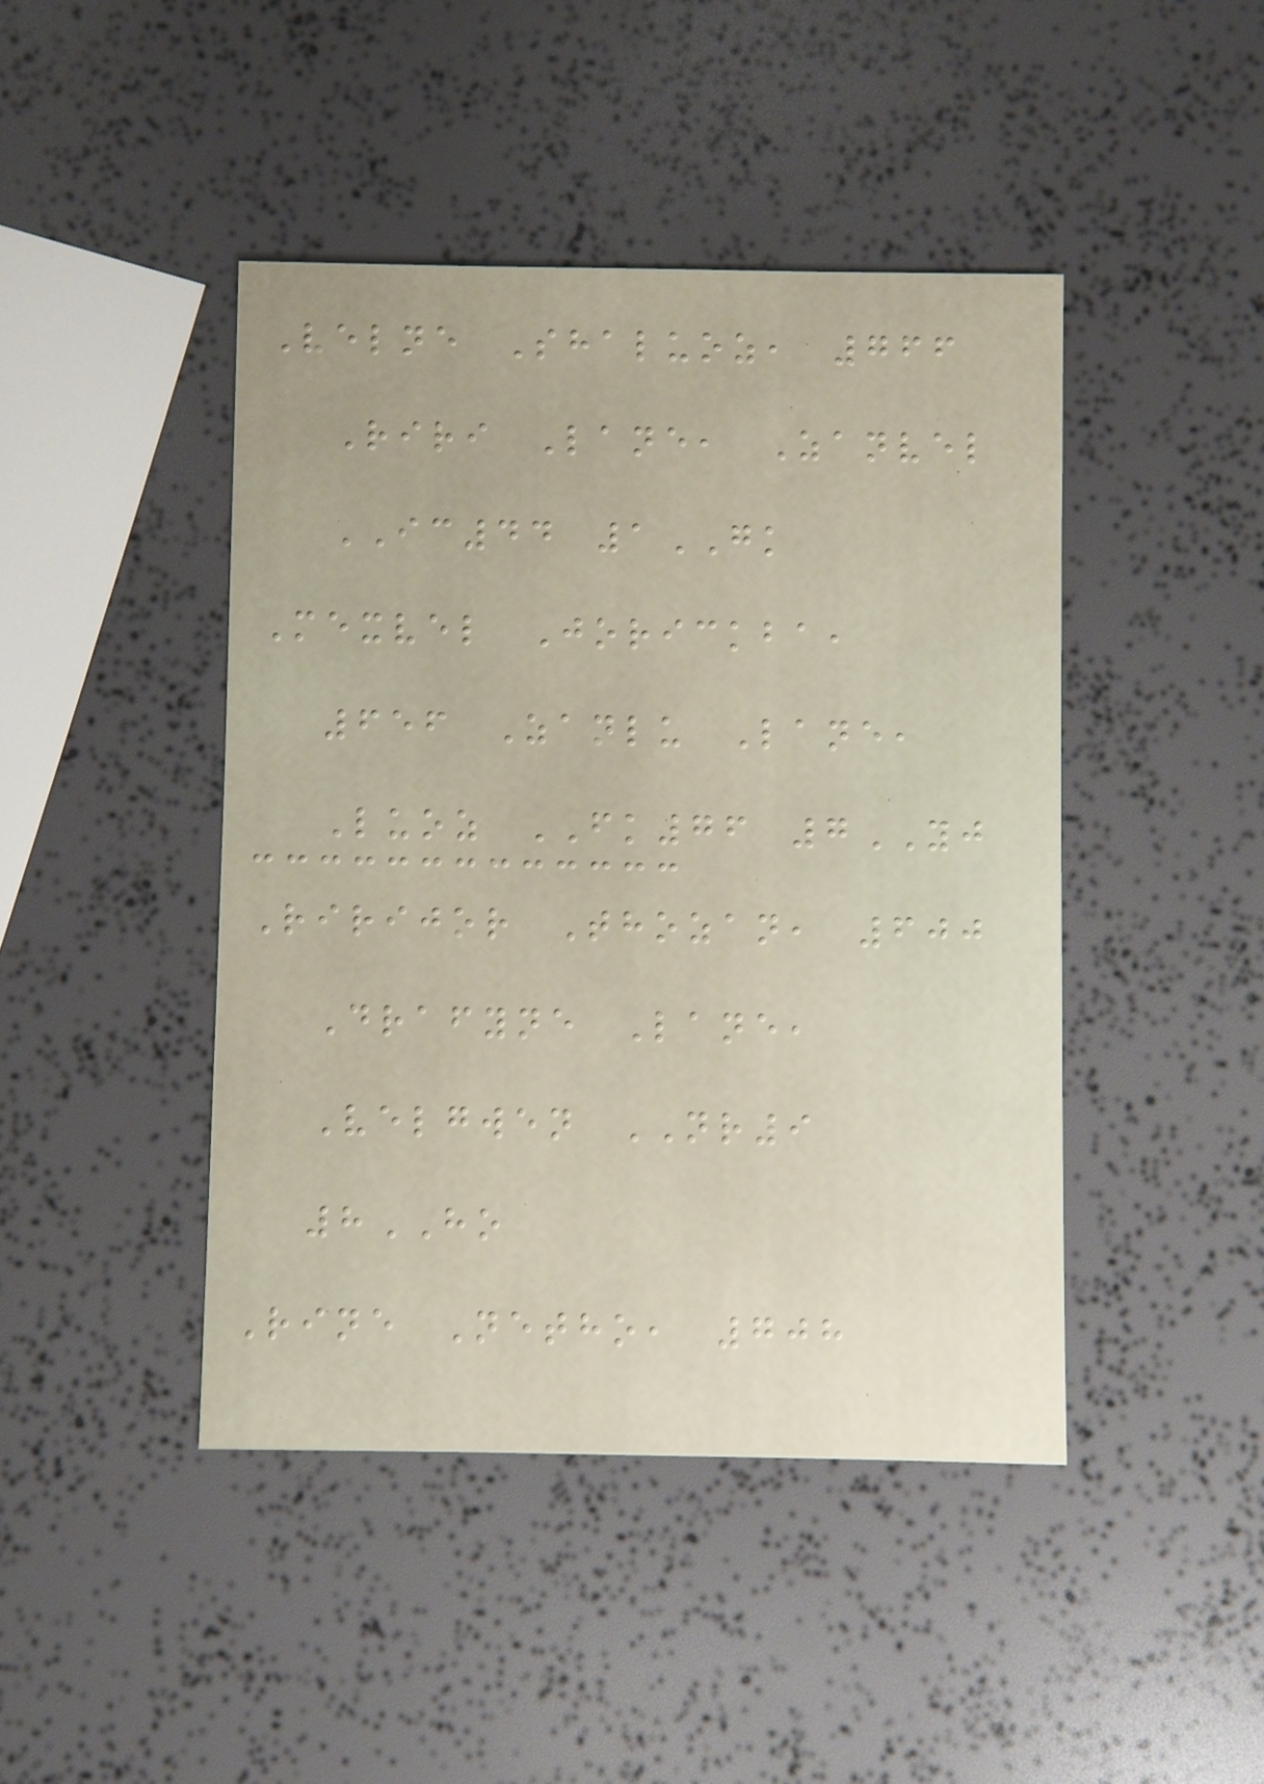Velne Shaluoz, 766
Riri Lane, Zanvel
IC44 1GK
Mexvel Jorickba,
656 Zanlu Lane,
Luoz FK76 7YJ
Ririjor Thozan, 600
Drafyne Lane,
Velgwen NR9
8HO
Rine Netho, 708
